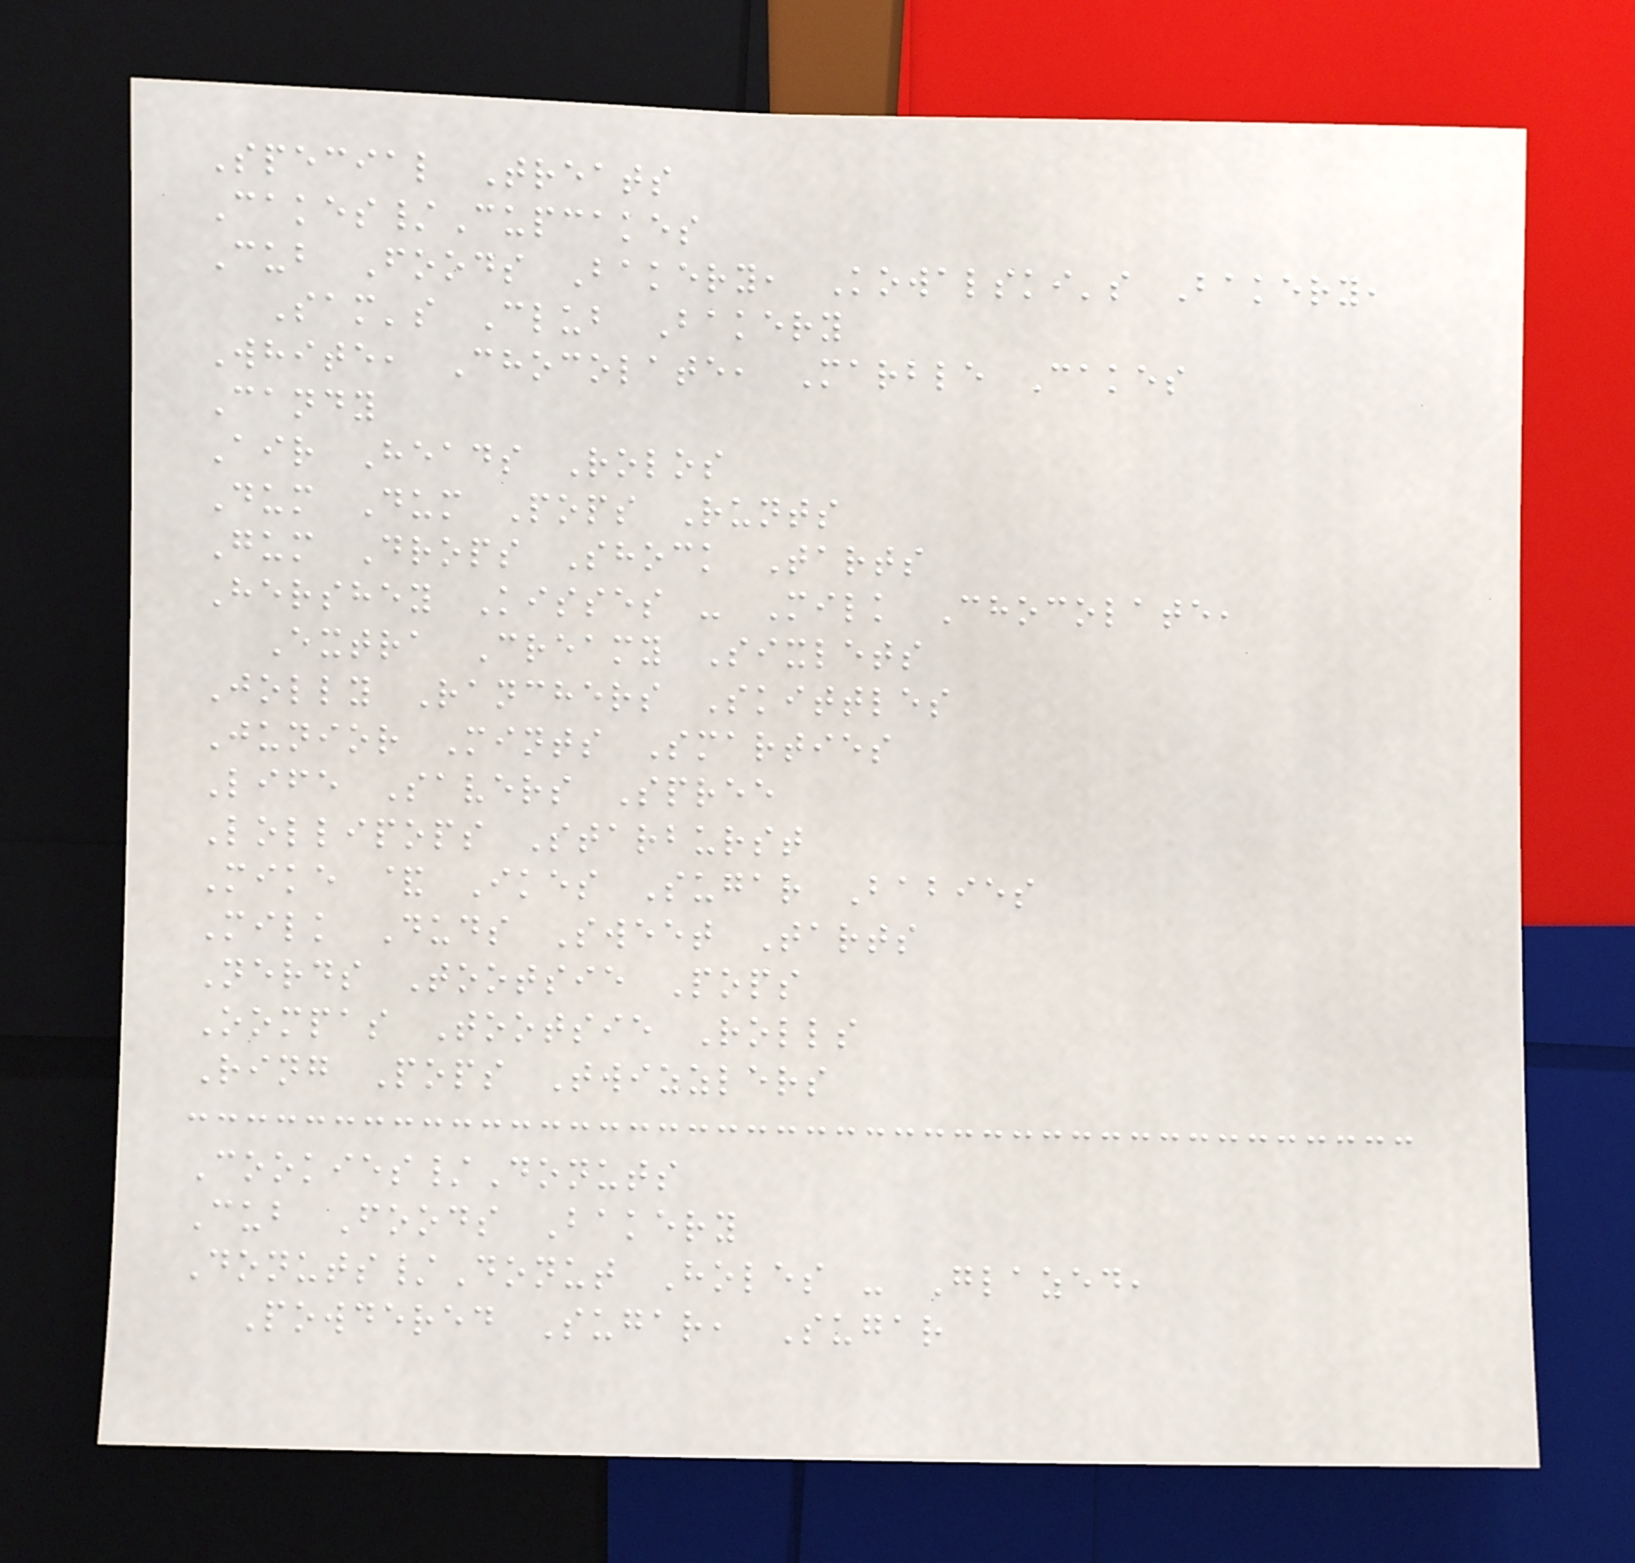Special Treats
Cakes/Cupcakes
Cub Foods Bakery, Kowalski's Bakery,
Sam's Club Bakery
White, Chocolate, Marble Cakes
Candy
Air Heads Rolos
Dum Dum Pops Runts
Gum Drops Shock Tarts
Hershey Kisses - Milk Chocolate,
Extra Creamy Sixlets
Jolly Ranchers Skittles
Junior Mints Smarties
Life Savers Spree
Lollipops Starburst
Mike & Ikes Sugar Babies
Milk Duds Sweet Tarts
Nerds Tootsie Pops
Oompas Tootsie Rolls
Ring Pops Twizzlers
Cookies/Donuts
Cub Foods Bakery
Donuts/Donut Holes - Glazed,
Powdered Sugar, Sugar
